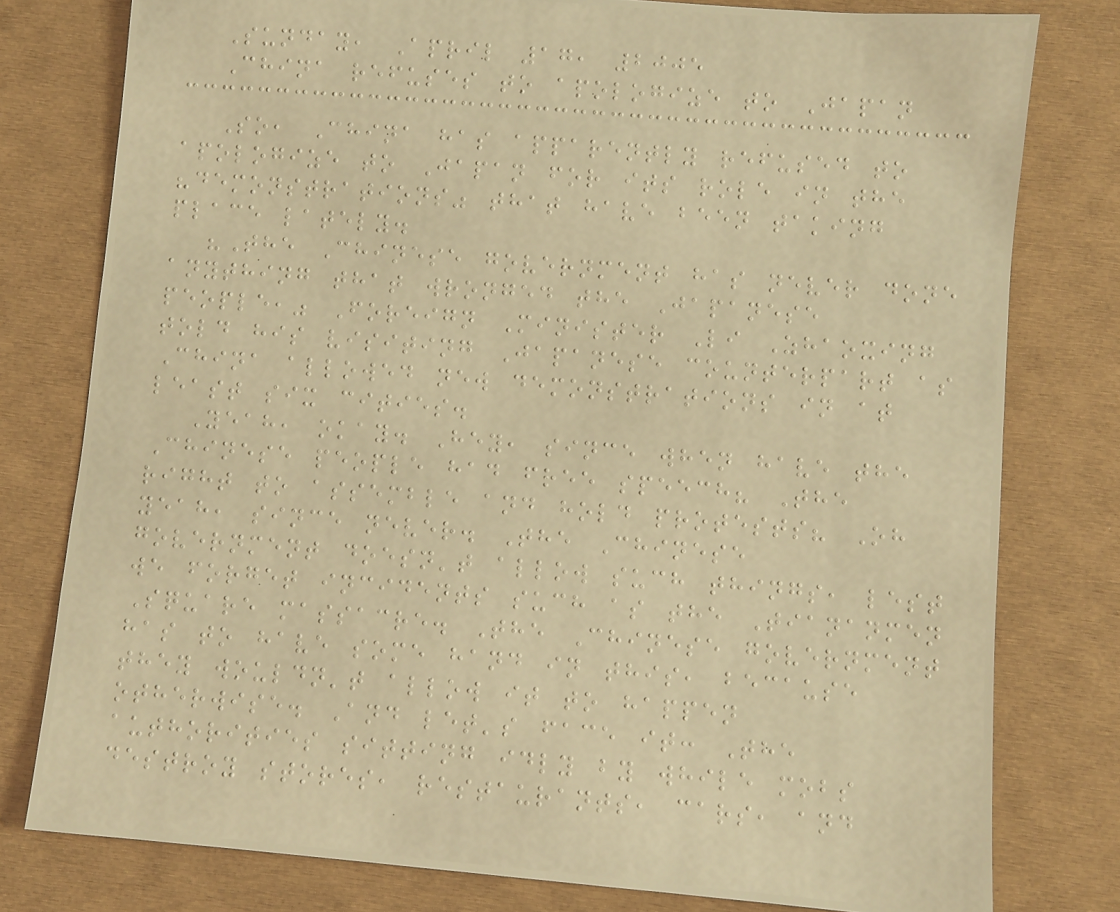Sunday, April 17, 2005
China refuses to apologize to Japan
So, China has apparently refused to
apologize to Japan for its role in the
"demonstrations" that have been taking
place lately.
"The Chinese government has never done
anything that wronged the Japanese
people," Foreign Minister Li Zhaoxing
told his visiting Japanese counterpart as
China allowed new demonstrations in at
least six cities.
Yeah, okay. Hey, since when have the
Chinese people had free speech? The
right to assemble and hold protests? Oh
yeah, since never. The Chinese
government doesn't allow such things, lest
we forget incidents such as the Tiananmen
Square massacre. The Chinese government
has to have some hand in this, because
they wouldn't allow it to happen
otherwise. And let's face it: The
authorities sitting idly by while mobs
destroy stores, restaurants, cars, and
